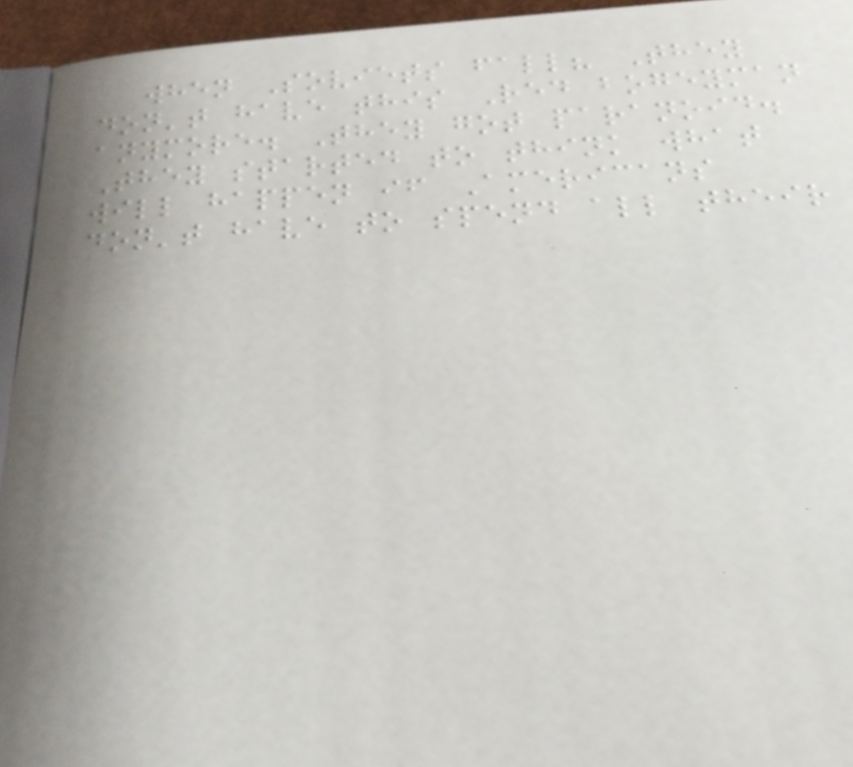when Soviets fall? They
don't have this Red bogeyman
anymore. They got paranoid.
They started to think what
will happen if Americans
don't have to spend all their
